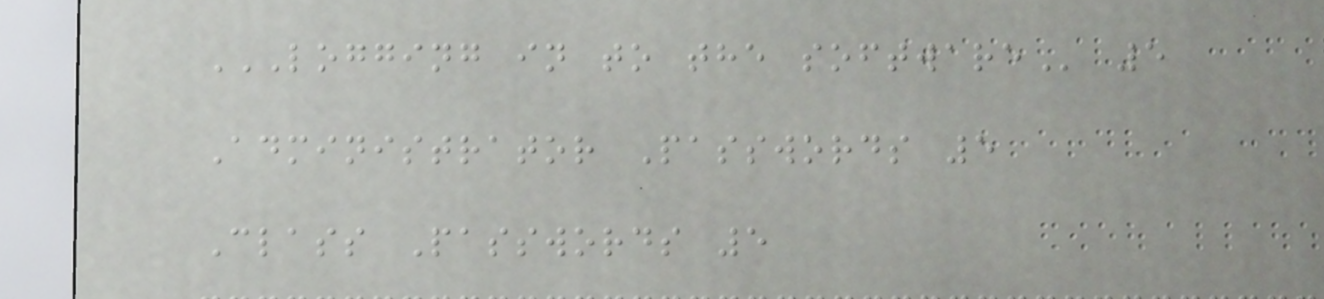LOGGING IN TO THE SOFTWARE 5
Administrator Passwords 5
Class Passwords 5
